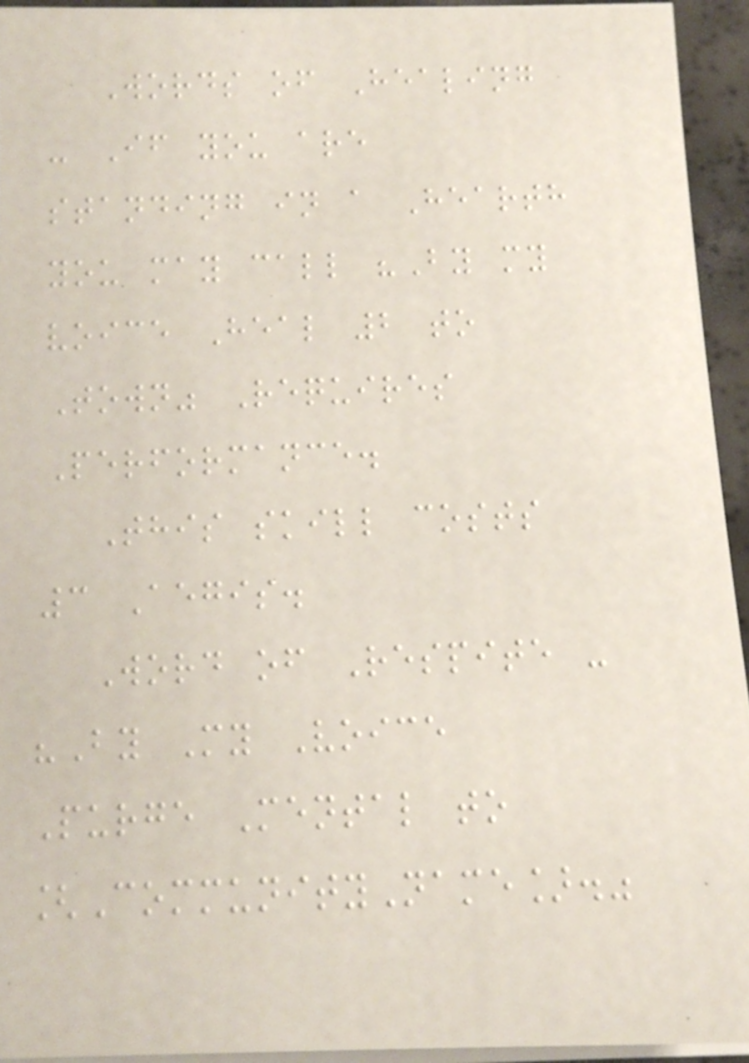Words of Healing
- If you are
standing in a Hearth
you may call "By my
voice Heal 2 to
Town" Requires
Performance.
This skill costs
3 Aegis.
Word of Respite -
"By My Voice
Purge Mental to
[CommunityName]."
